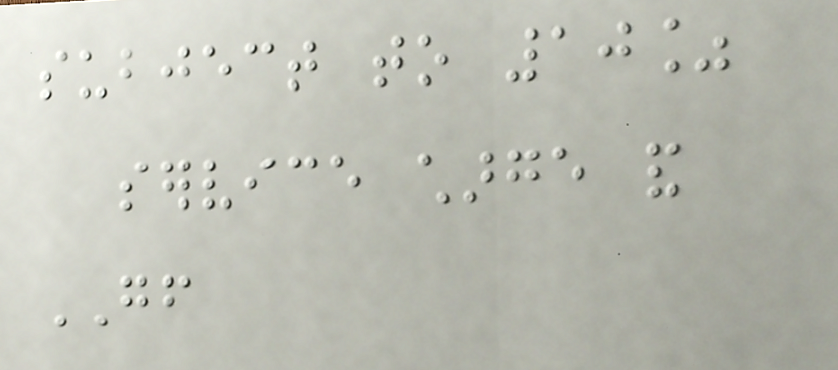subject to 10%
service charge and
GF
